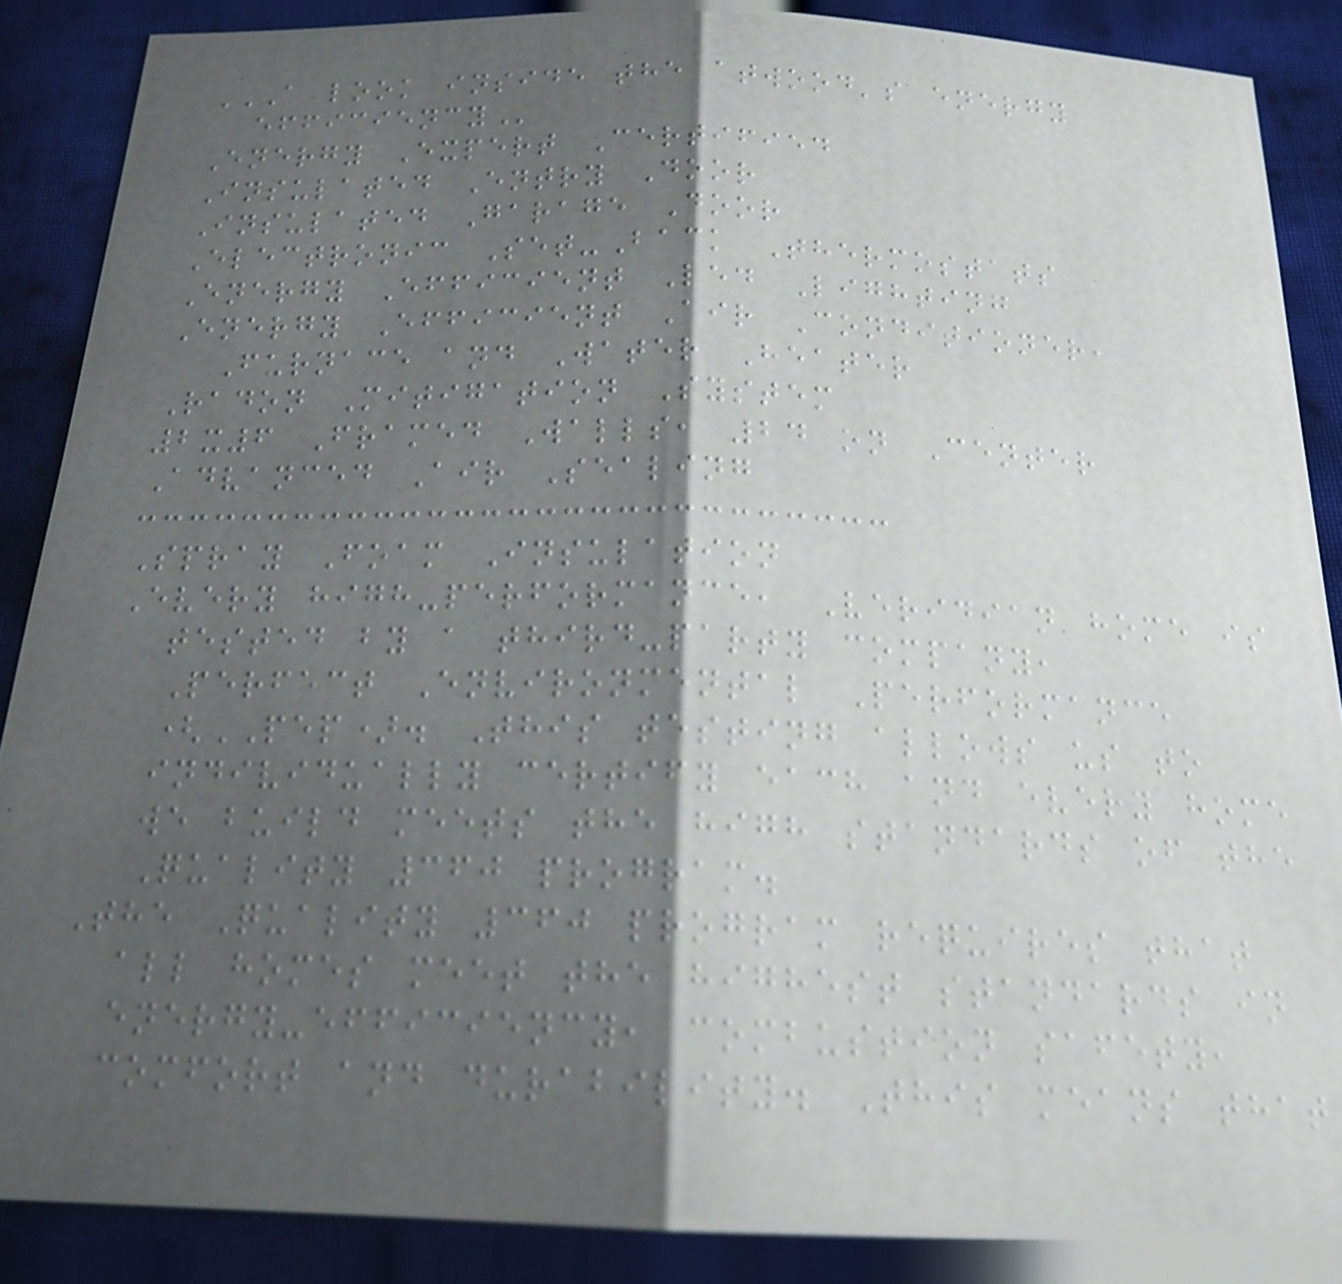A LOOK INSIDE THE ATWOOD'S ENERGY
EFFICIENCY
Energy Expert Certified
Insulated Entry Door
Insulated Garage Door
Electronic Set-Back Thermostats
Energy Efficient Led Lighting
Energy Efficient Air Conditioner,
Furnace and Water Heater
Radon Mitigation System
2x6 Framed Walls, 24 on Center
Advanced Air Sealing
Spray Foam Insulation
Every high-performance, Veridian home is
tested by a third-party company,
Perfect Environmental Performance
(PEP). This testing allows us to
individually certify each and every home
we build meets the high standards of the
Quality 360 program.
The Quality 360 program requires that
all homes meet the highest standards in
energy-efficiency, combustion safety,
comfort and durability. This means that
